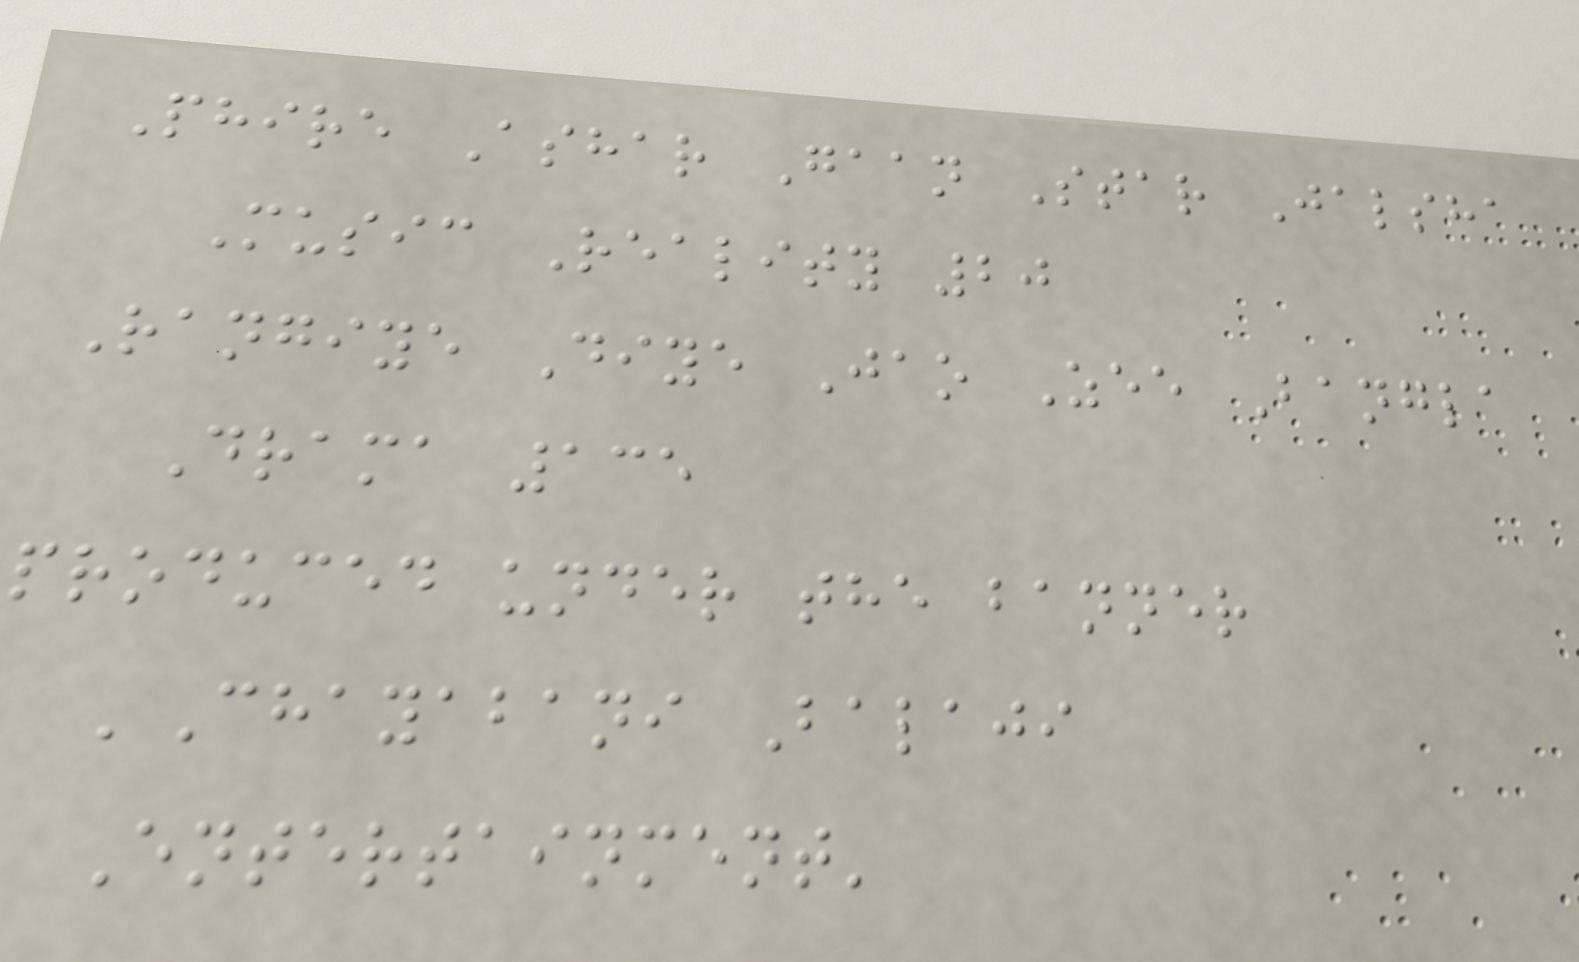Phire Ashar Gaan Star Jalsha
Music Reality 20
Rangiye Diye Jao Zee Bangla
Drama 135
produced under the banner
'Chayabani Balaji
Entertainment'
